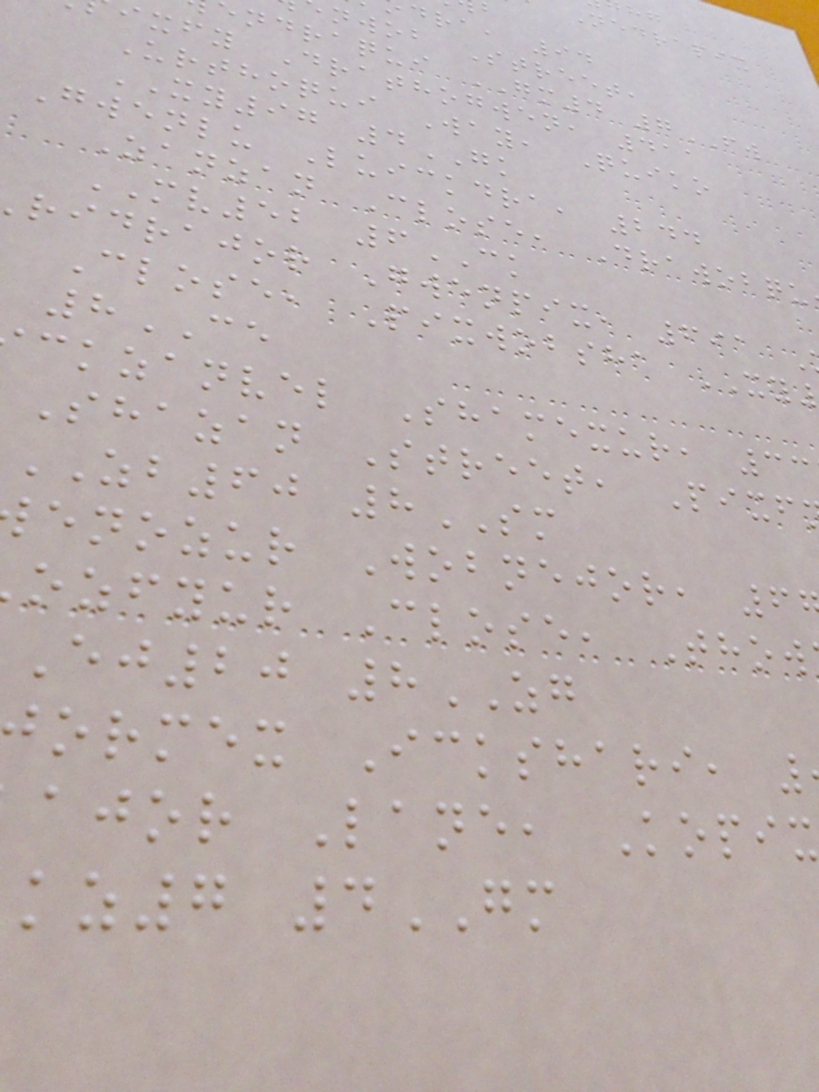Nedrapix
dra, 94
nwob Street,
ndraqui GM4 7FW
ixfy Drathogwen, 411
Urthoqui Way, Quiko
XY97 4GK
Gwenlu Luickdra, 244
Zanzan Close, Drawobqu
MV52 6CK
ridrajor Gwenpix, 691
Close, Pixwobsha XY
8CE
ckzanvel Shamexur, 33
Shazan Street, Pixf
ZB60 8SM
enozur Wobnejor, 6
ozfyur Close, Thow
ej20 8ZG
ormex Ickshari,
ajor Lane, Kopix
kz7 4GM
